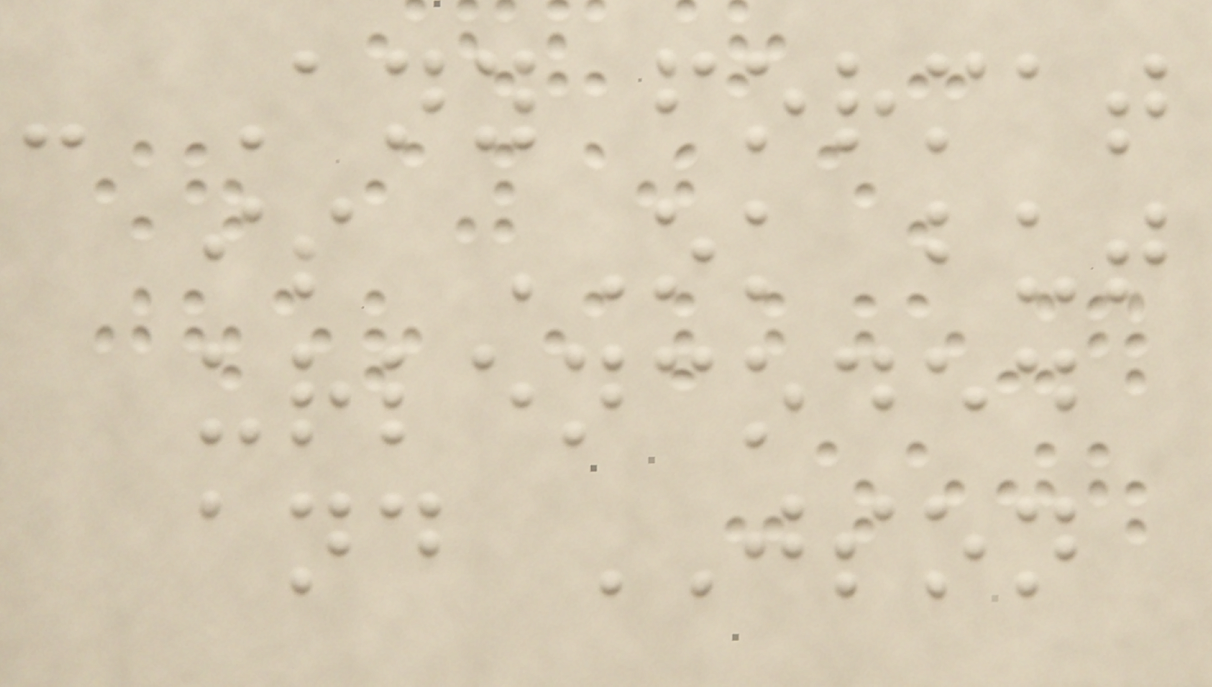- Any format
is OK but
urlencoded
and JSON
